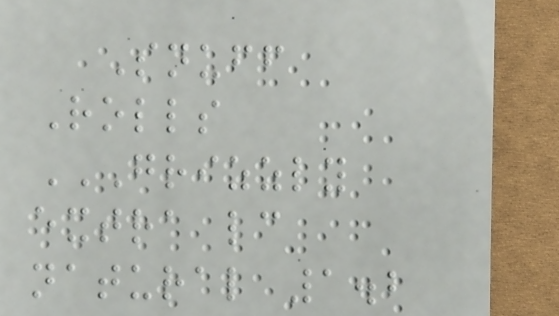Snuff
Rolls
GRIZZLY
EXTRA LC
NATURAL 1.2
